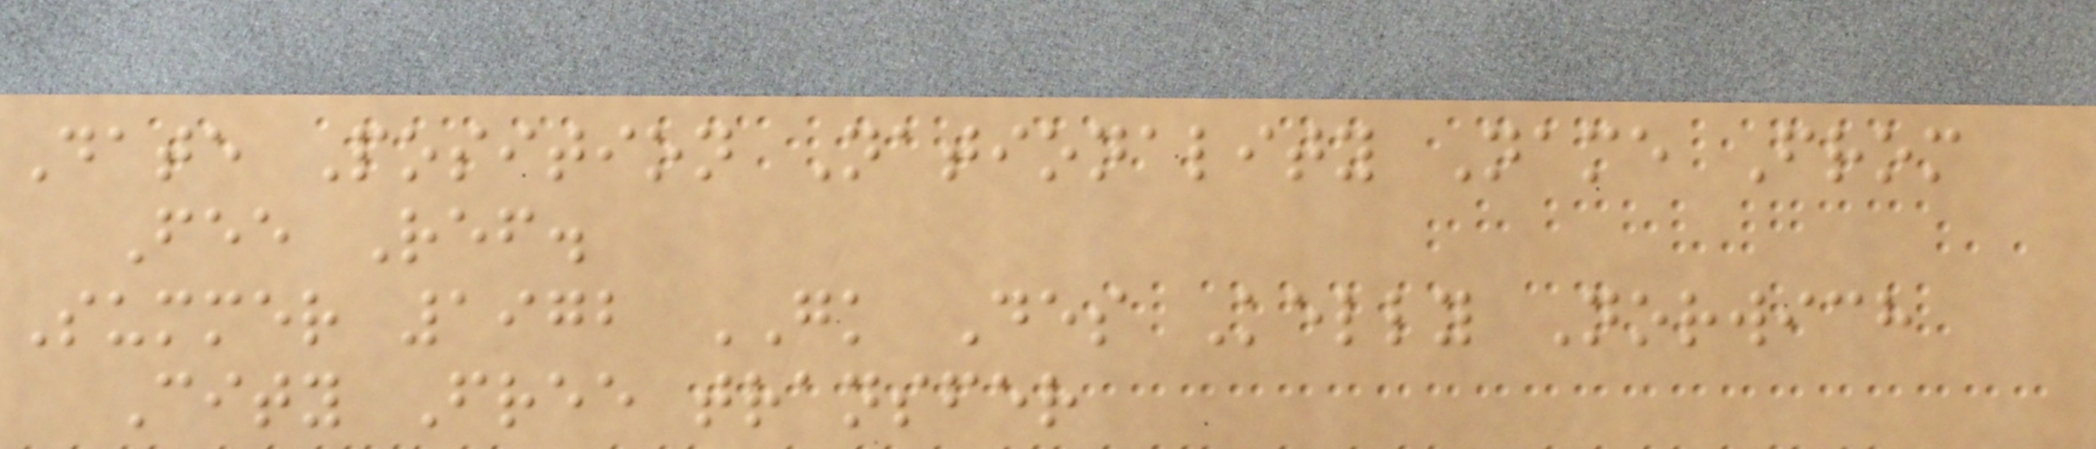Date Position Nationality Name From
Fee Ref.
Summer 1972 GK Des Kelly Norwich
City Free transfer
